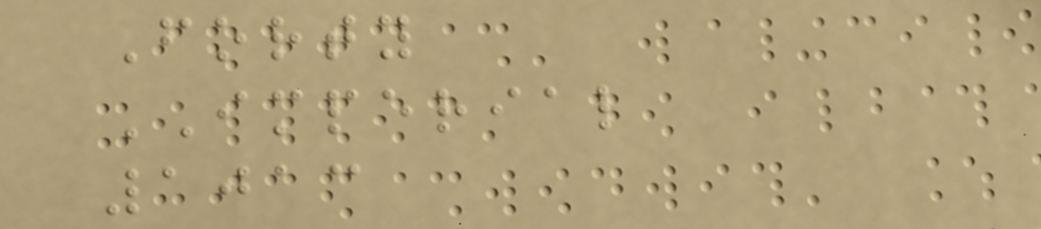Forty
IMPERIAL
1013
